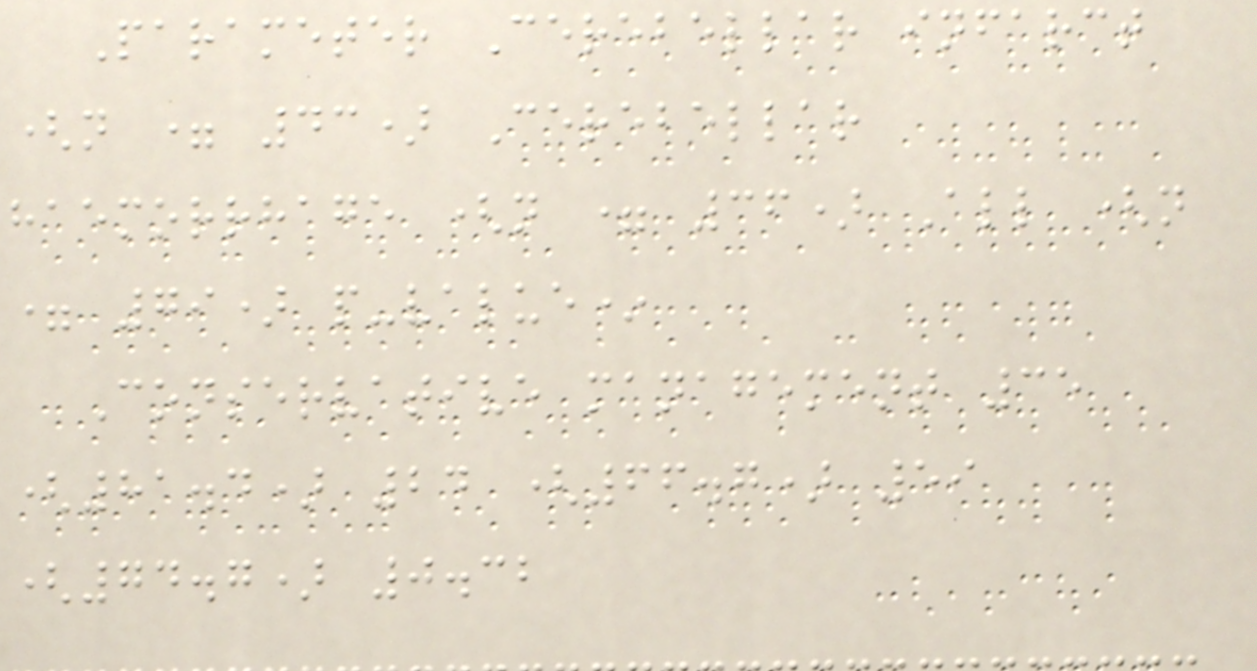Parameter Cerebellar infarct
(n = 43) Cerebellar
haemorrhage (n = 36) All (n
= 79) p-value*
Conservative management 35
(81.4) 24 (66.7) 59
(74.7) 0.32
